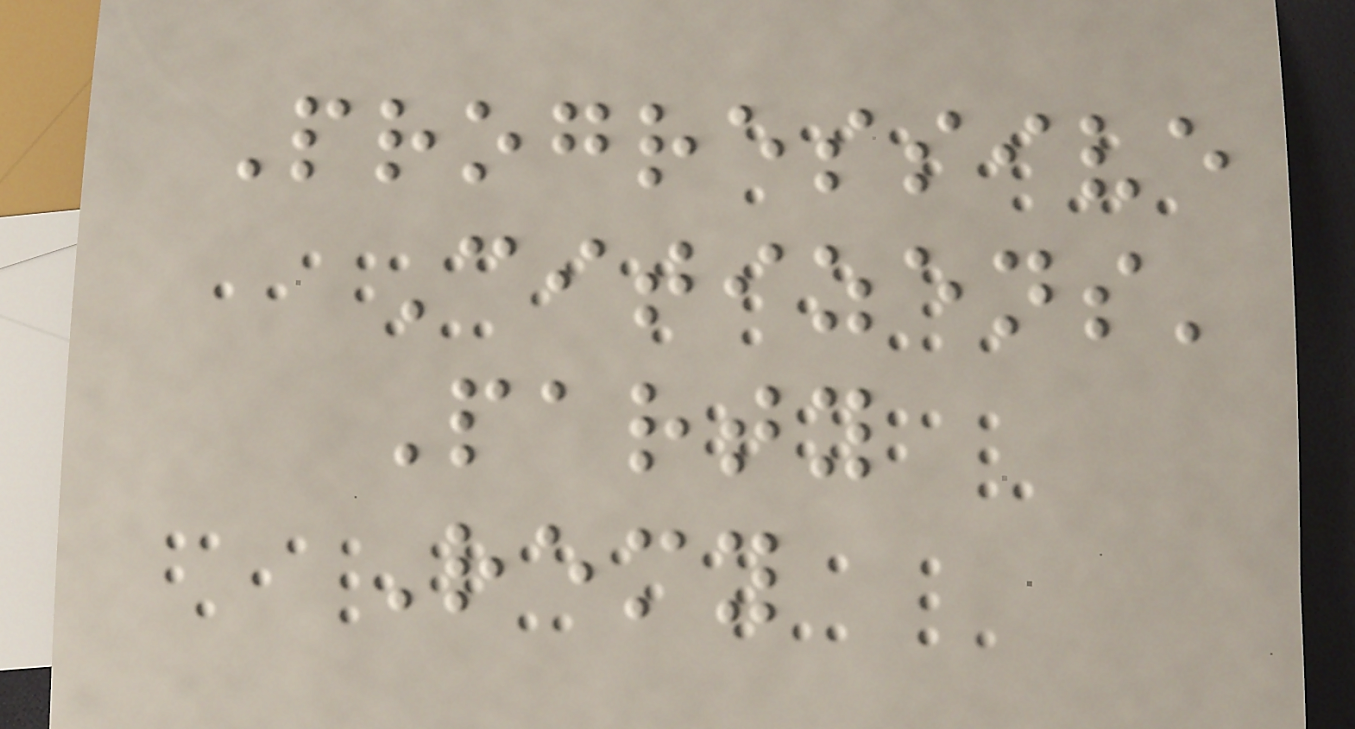Progressive
Citizens'
Party
Remy
